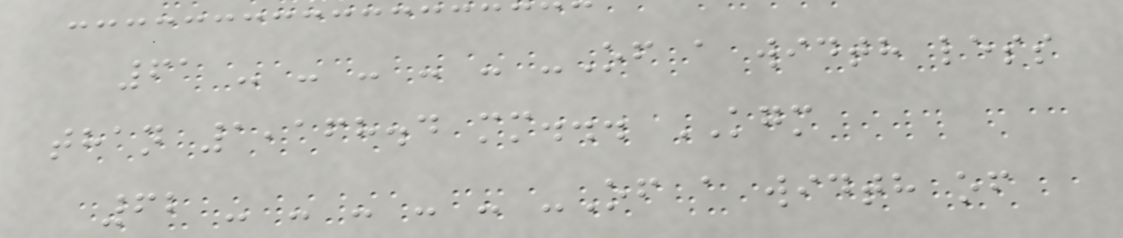61 - - - - - -Of a width less
than 1,168.4 mm... KGM
62 - - - - - -Of a width of
